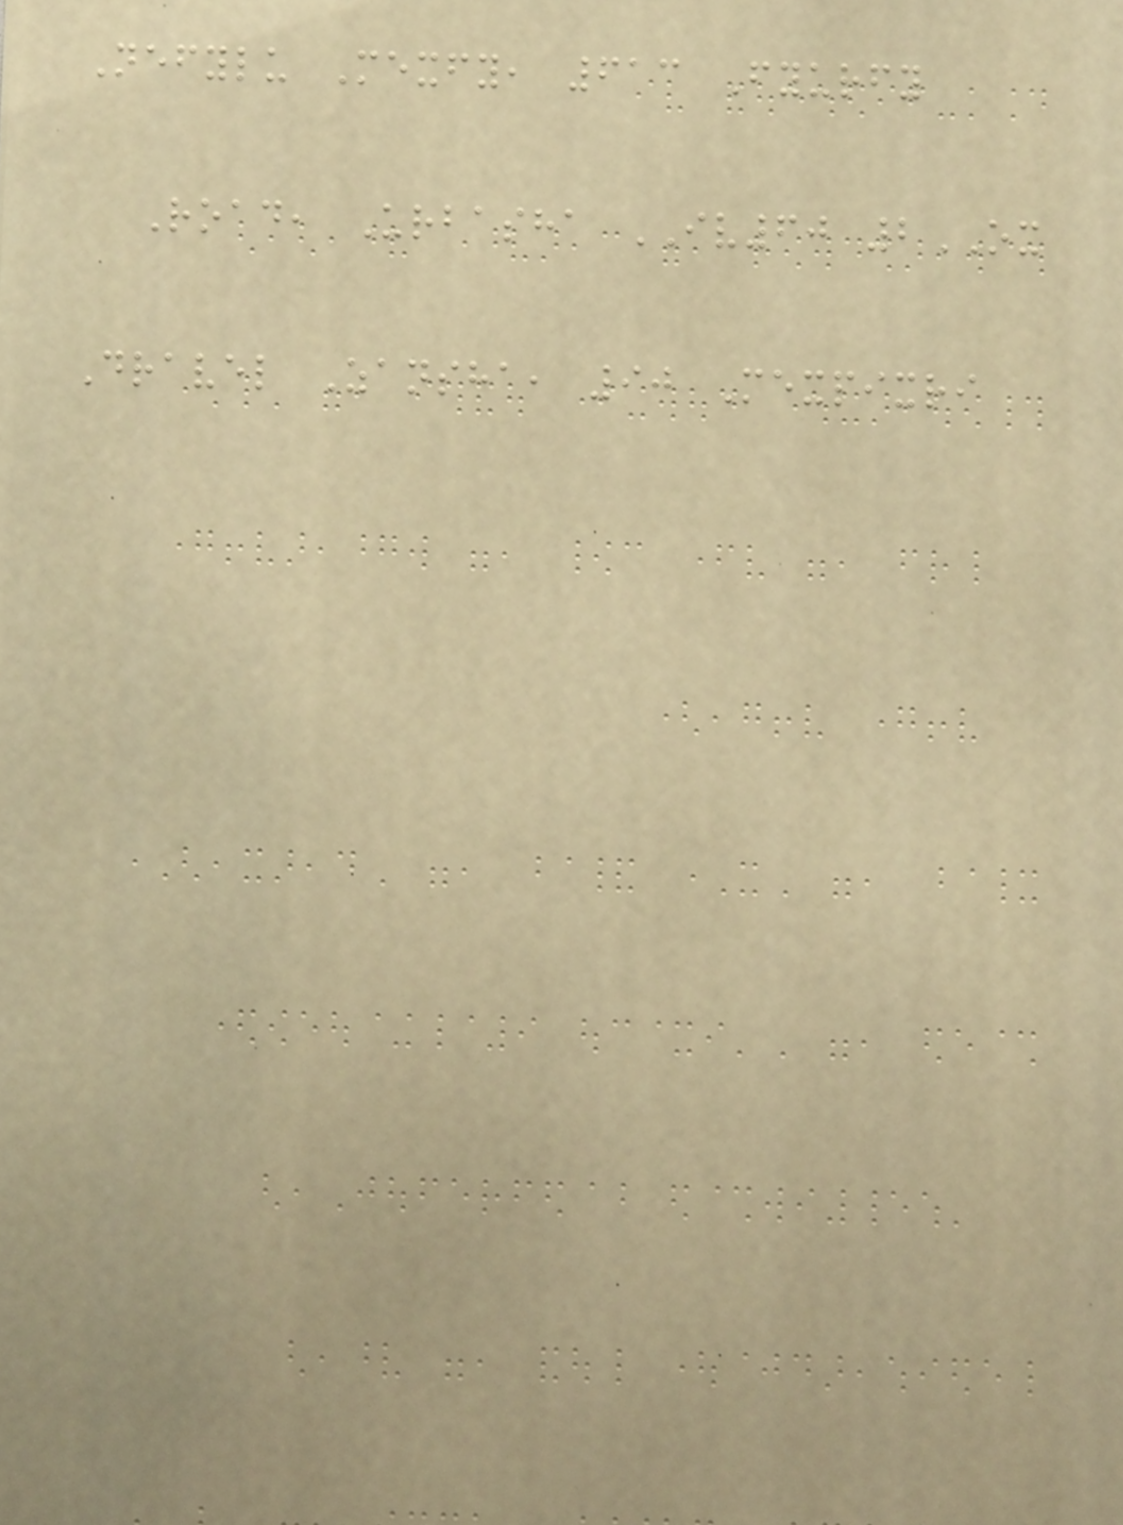Nefylu Mexfy, 613 Fyurfy
Road, Urbasha IV60 2OX
Dravel Zansha, 90 Mexpixri
